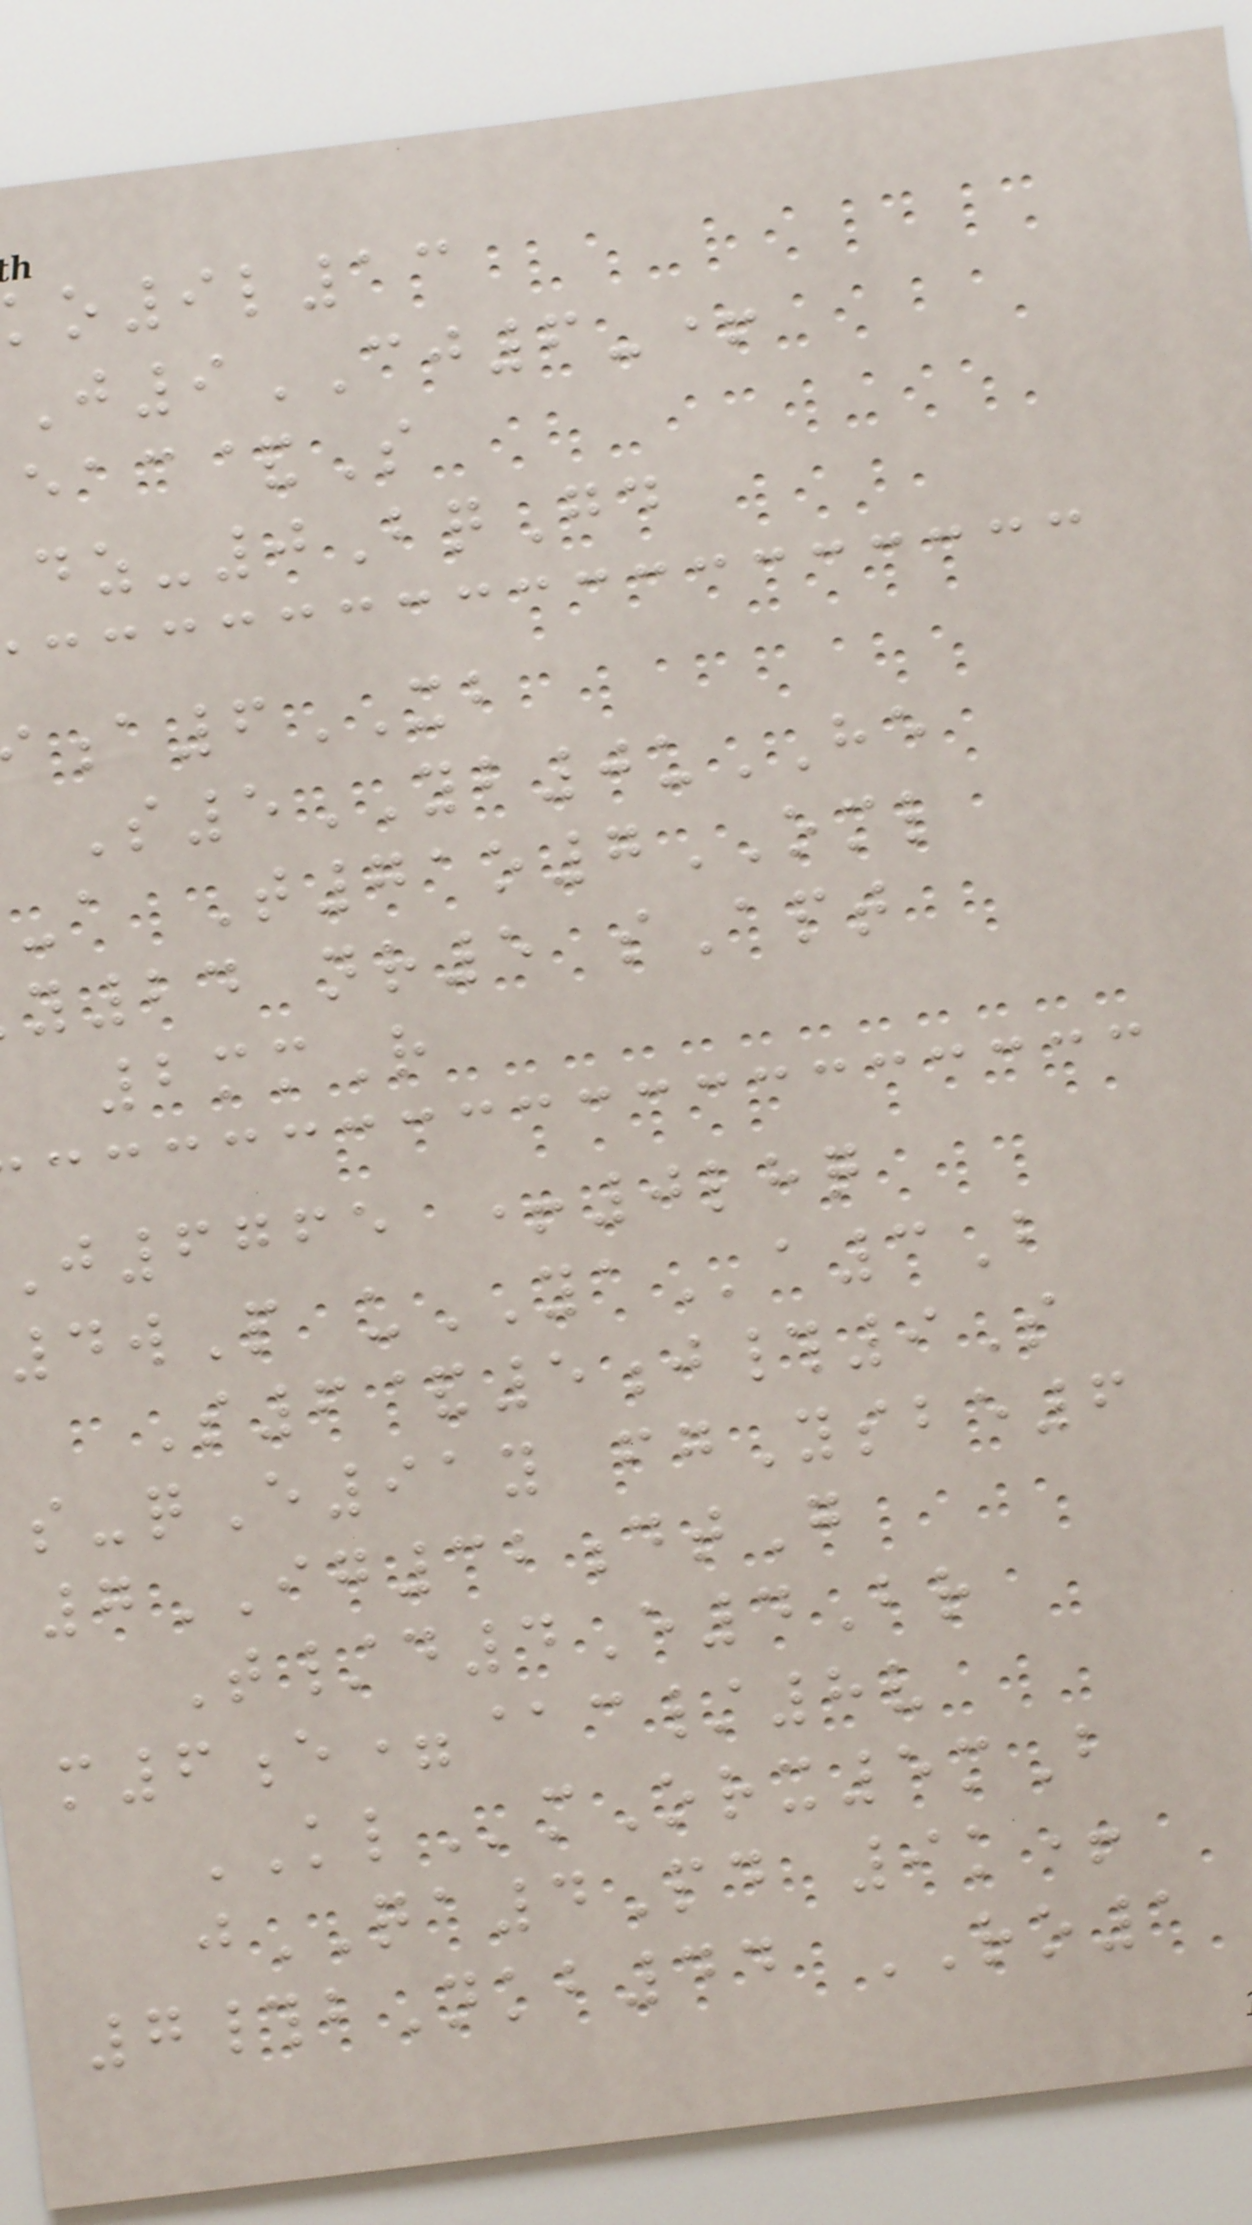ko9l13
J9CJ6-+
eac&S
dz-0BqGd
a6XB
S5YB0uHE
-a T71o7OML
y24 nr5 sApt
2mmR
j6765 +0lhq
4wP uYAa3B
S6&5j#9S
s-qE91y fgYsbe6
7IG32dtG
T/d4E4Br
m6e=@c/8v
KLmOrx5mB
jQA4Pd 9k+
7#bNkb44 RO1
